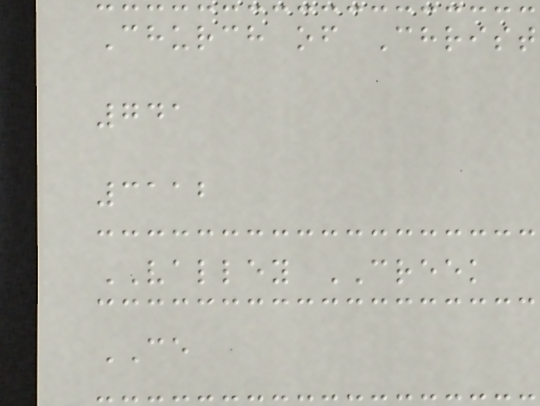Church of Christ
741
3112
VALLEY CREEK
CE
